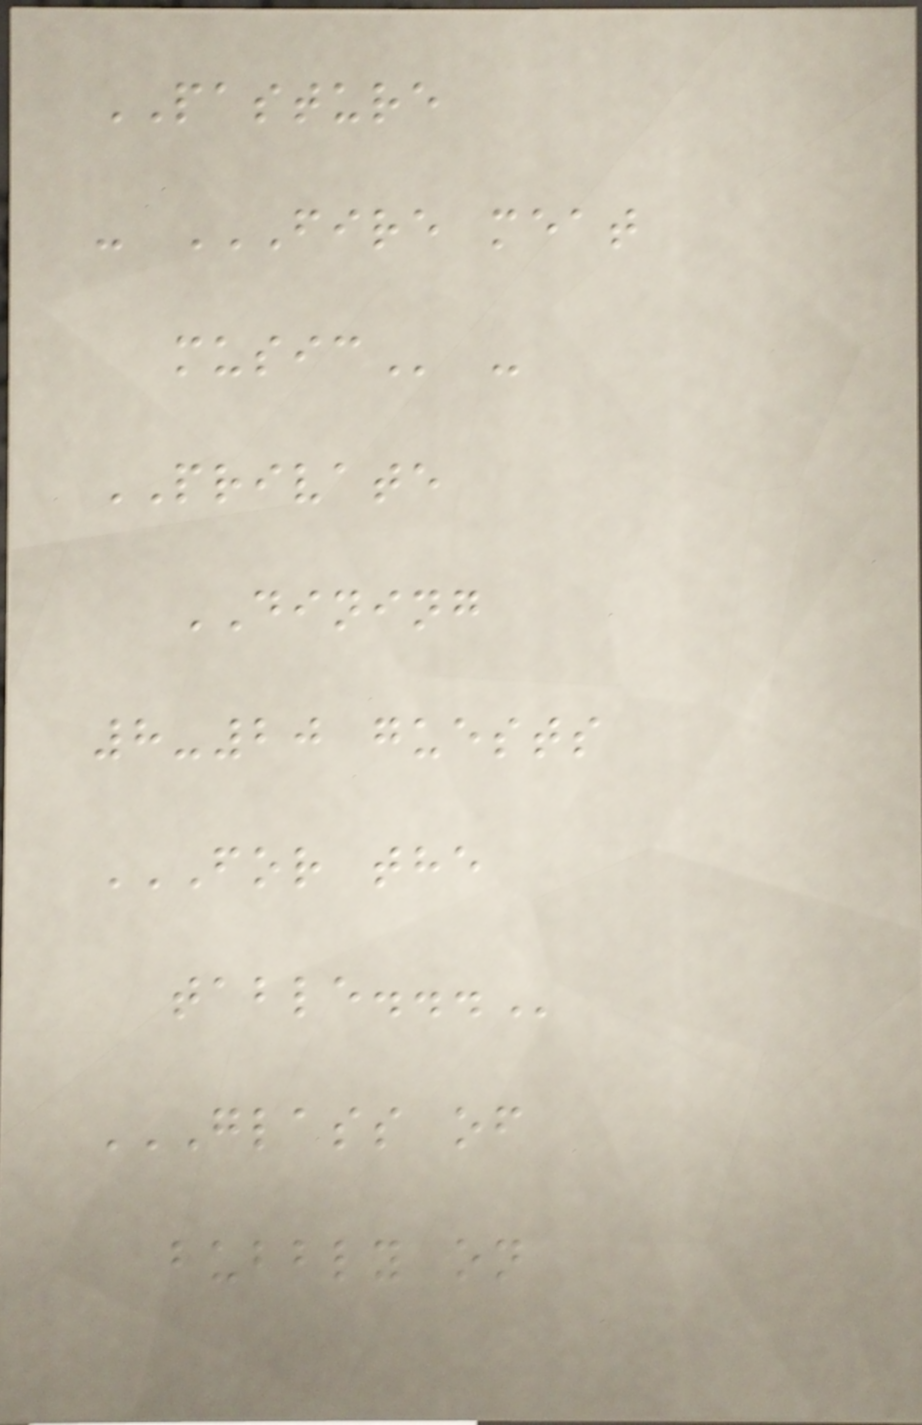PASTURE
- FIRE MEAT
MUSIC -
PRIVATE
DINING
8-20 guests
FOR THE
TABLE...
GLASS OF
BUBBLY ON
